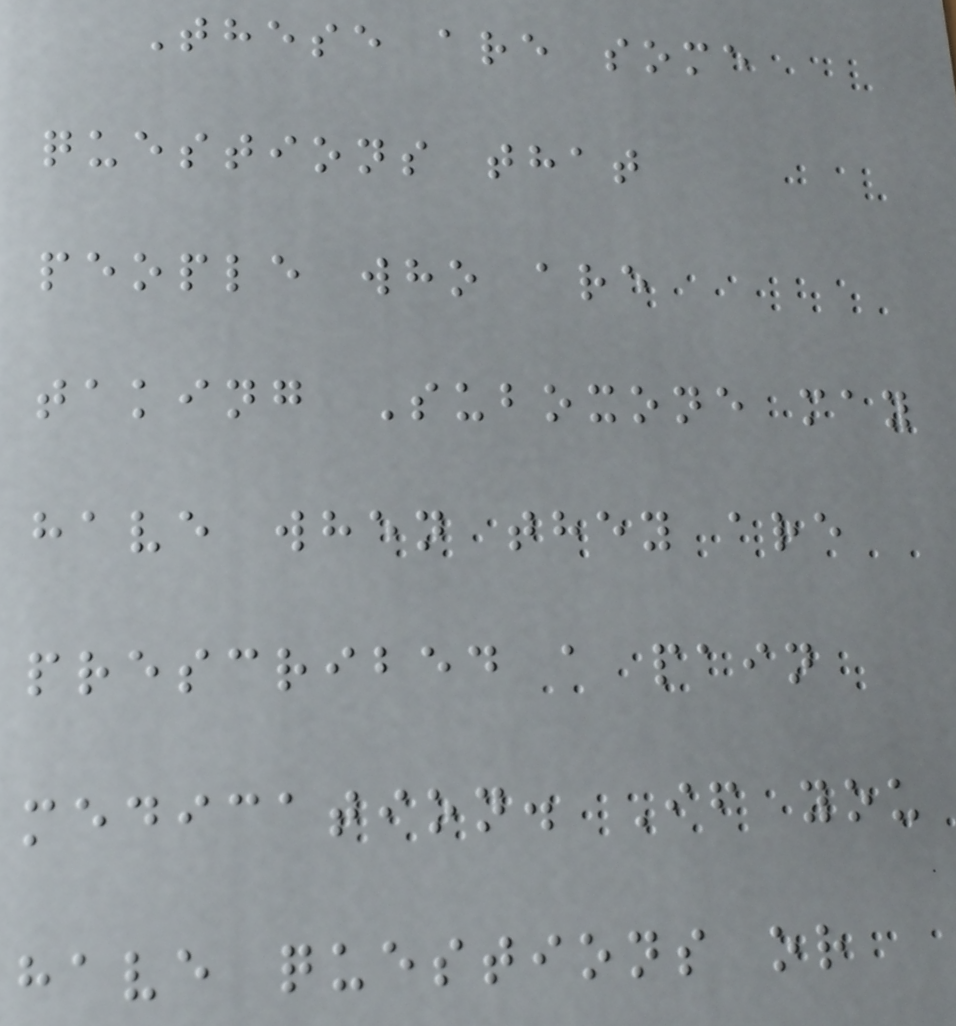These are some
questions that
people who are
taking Suboxone may
have when they are
prescribed a pain
medication. If you
have questions or
